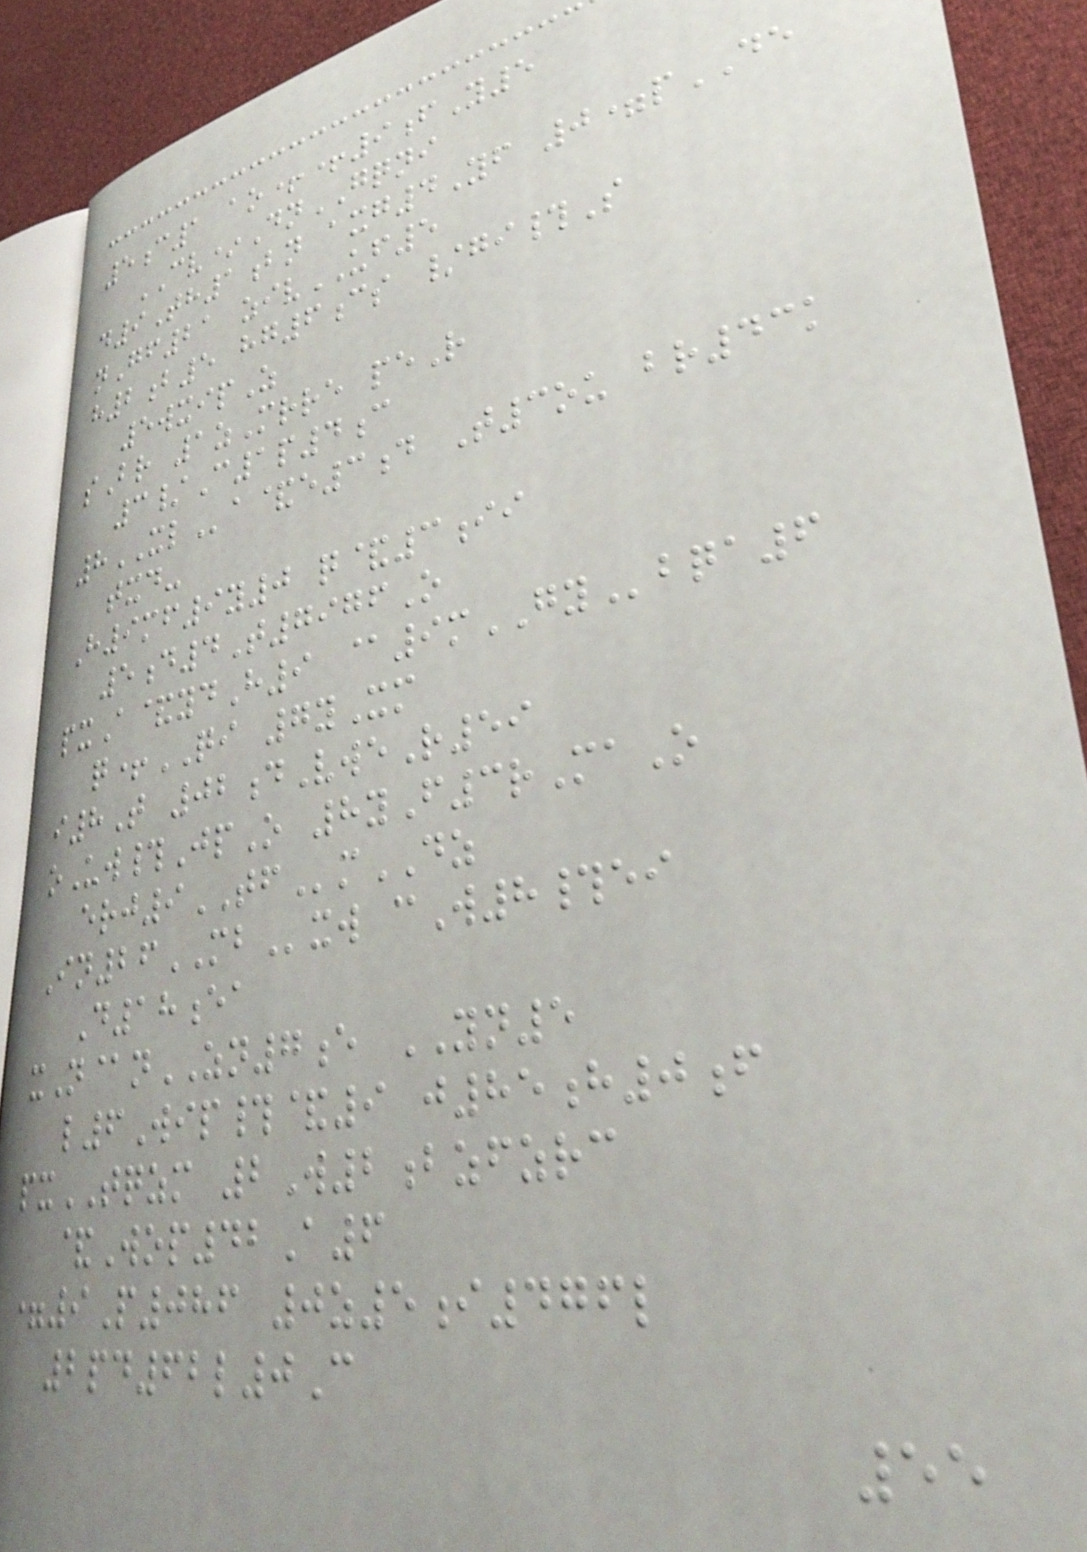5c1 ao++9fY5
CV*DnGQNI
d9Th1bn axg4Yf 0=pDE
nGf21 zivUF5
h2b5 hg6cs /gi#S
5wxipZ
sBr 1zMrre peR
3/C1p4c
8XLa&e3d T3ou br43k
txd-
H9mf9y0 q&3ii
5d4T7976O
pxA&ydH9 @9mGYbqa6
q+QI 7yXm
i8T 02dVweR59
oUw#JpO 8yF3rMaO
erj9TFmDZ
In26MBxw cW8#ei
D18ea
xN@nZN7e YN5
l6Wip#&9 j85h0f
pxTQZM 2W2bzfzrc
&Wop42A6
=9P086 0z5i476l
2pd62l0C
55
